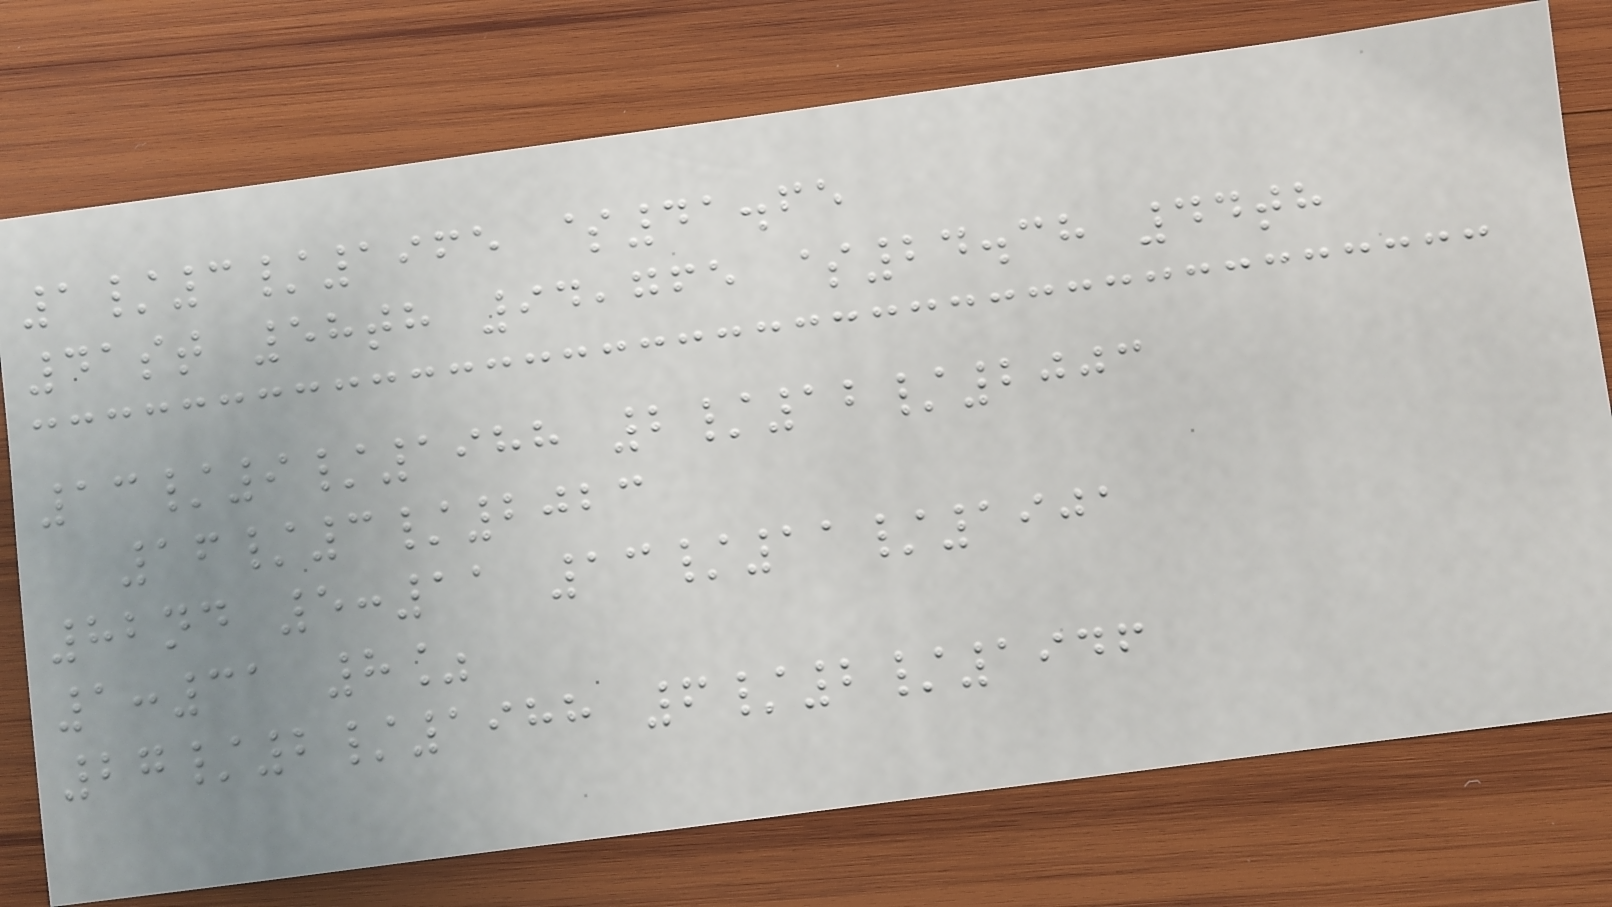1/3/1965 $41.65
41st 58th 94,765 $24.38 44th
13/9/1988 2/12/2003
16/3/2023
82nd 5:11 13/11/1901
1:31 8%
27/2/1988 6/2/1946
